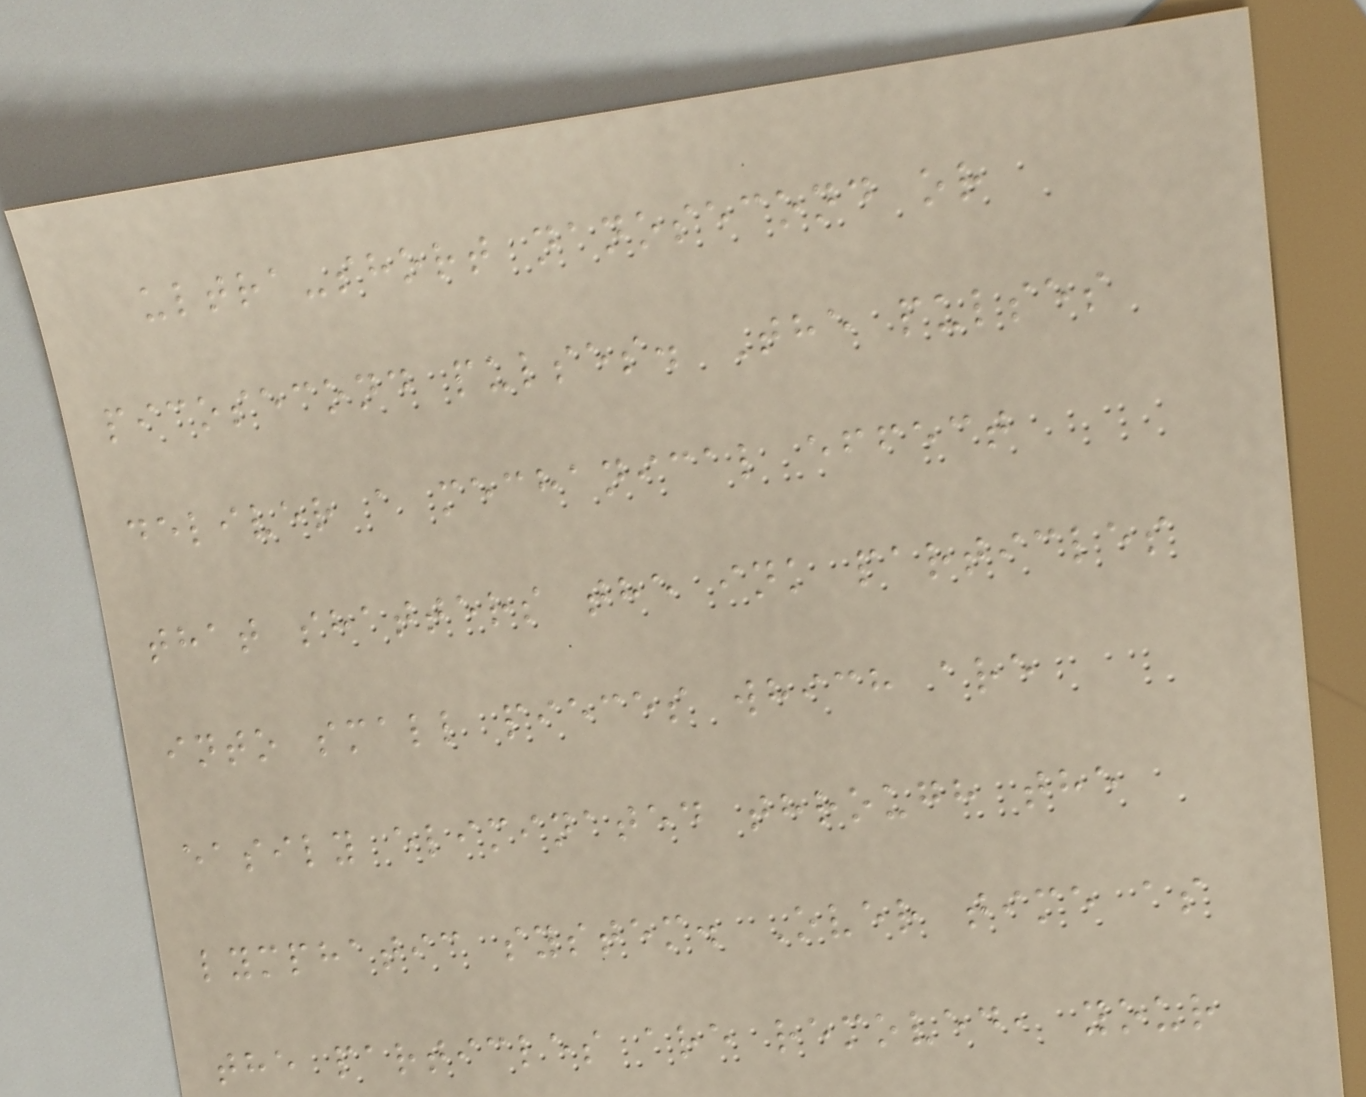ultra-short nanosecond or
picosecond pulses. The pulses
deliver a mechanical effect
that shatters the ink particles
into small pieces which are
easily eliminated through the
lymphatic system. Over time as
the particles are removed, your
